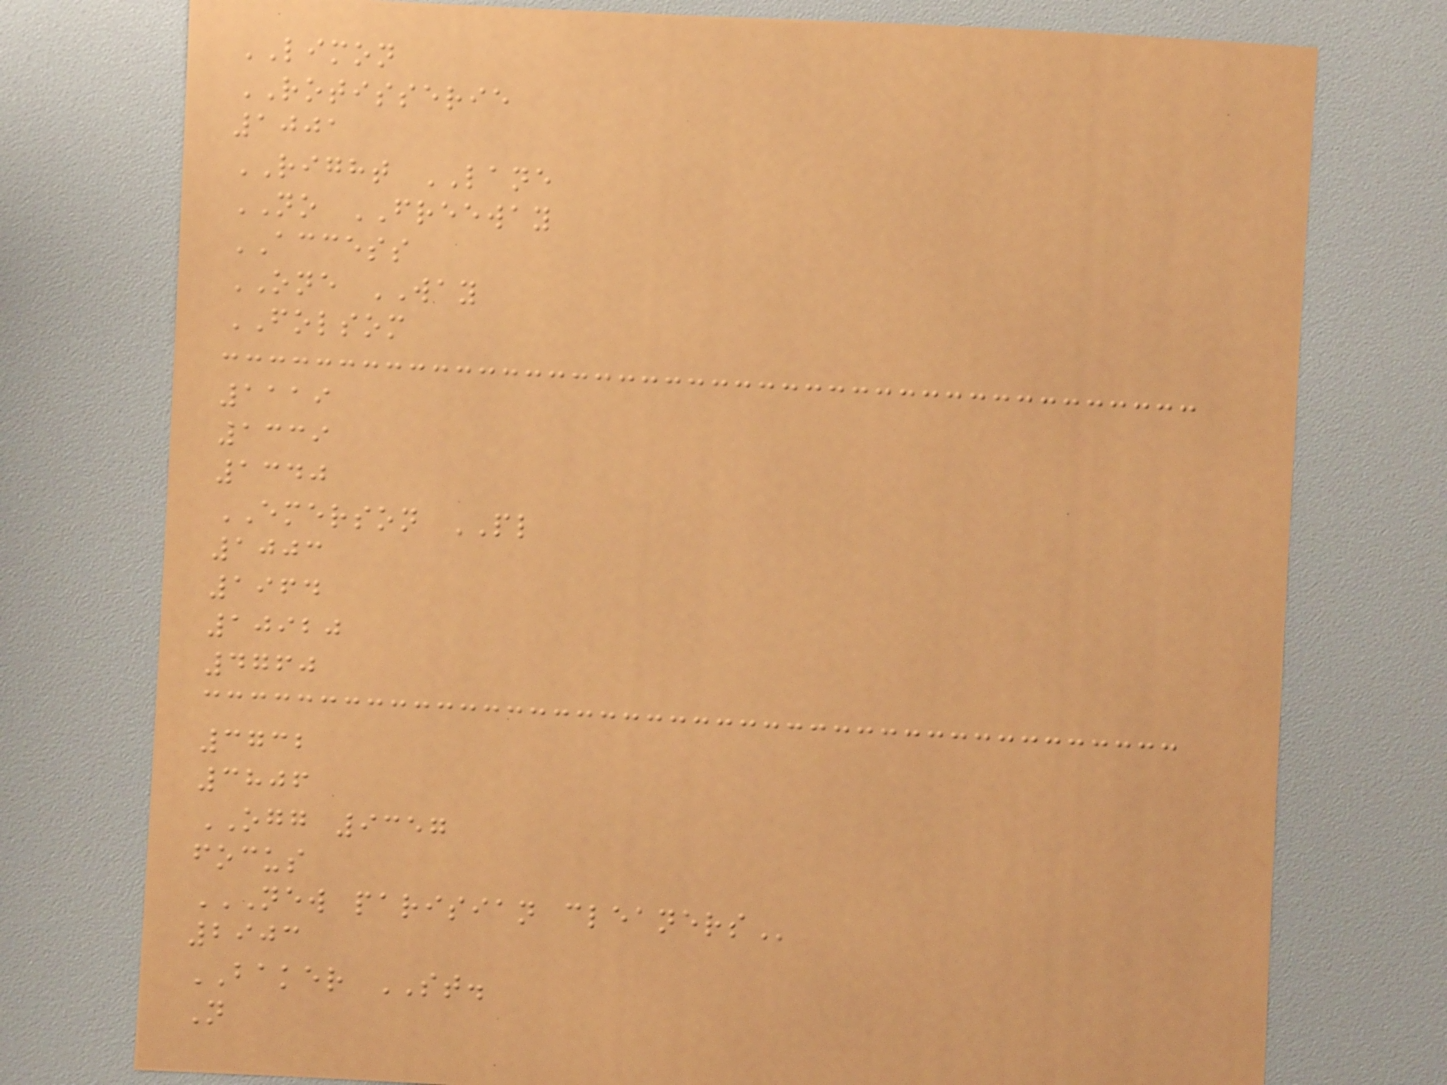LIMON
ROTISSERIE
1001
RIGHT LANE
NO FREEWAY
ACCESS
ONE WAY
FOLSOM
1119
1339
1340
EMERSON PL
1003
1964
10920
4760
3732
3806
OGG 9357
focus
NEW PARISIAN CLEANERS
2903
BAKER ST.
N
